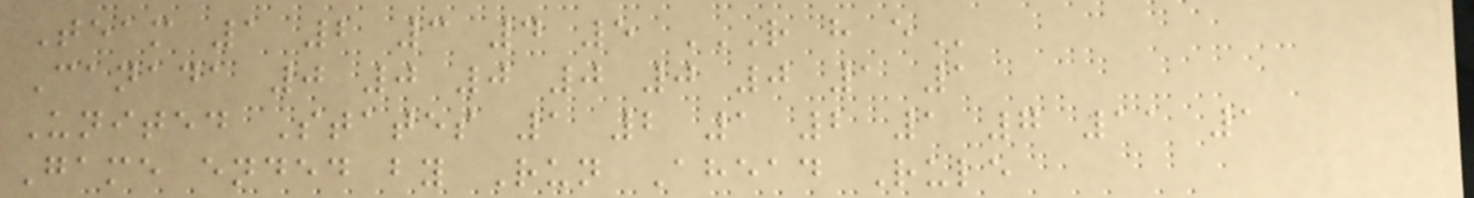Team 1 2 3 4 5 R H E
Canada 0 0 0 0 0 0 1 1
United States 1 2 1 2 1 7 11 1
Game ended by Run Ahead Rule
